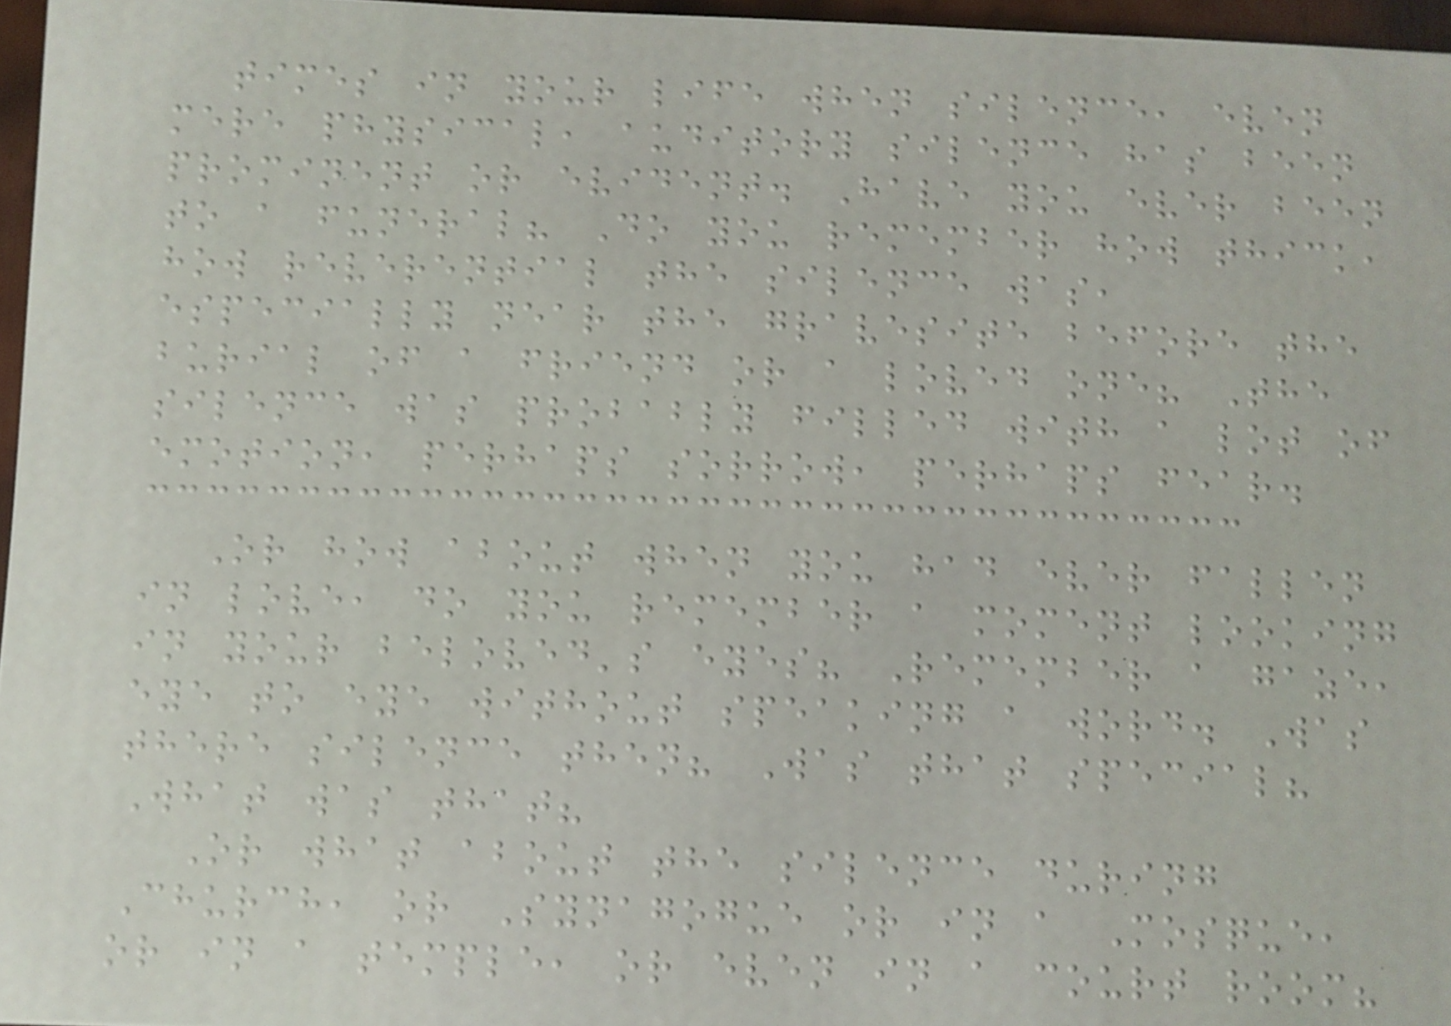times in your life when silence, even
mere physical, auditory silence has been
prominent or evident. Have you ever been
to a funeral? Do you remember how thick,
how reverential the silence was,
especially near the gravesite before the
burial of a friend or a loved one? The
silence was probably filled with a lot of
emotion, perhaps sorrow, perhaps fear.
Or how about when you had ever fallen
in love, do you remember a moment looking
in your beloved's eyes? Remember a gaze,
eye to eye without speaking a word. Was
there silence then? Was that special?
What was that?
Or what about the silence during
Church, or Synagogue or in a Mosque,
or in a temple, or even in a court room?
